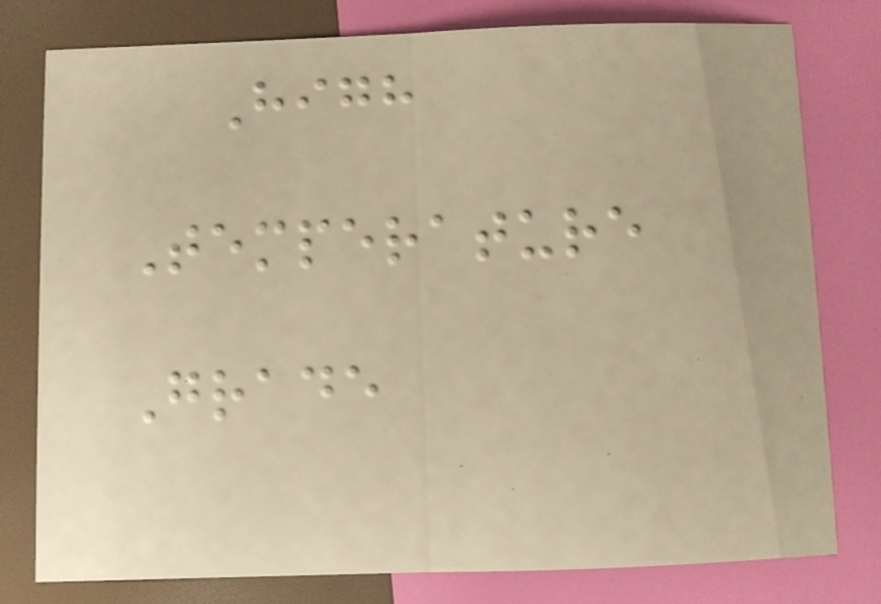High
Temperature
Grade
